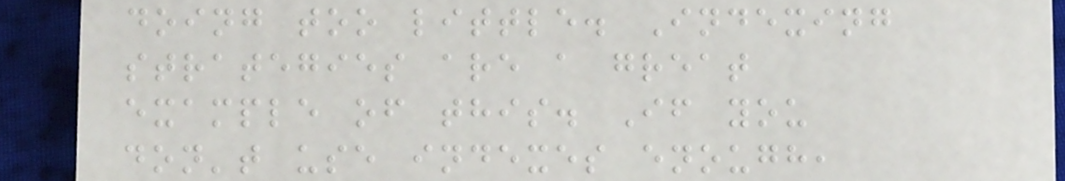doing too little. Indexing
strategies are a great
example of this. If you
don't use indexes enough,
